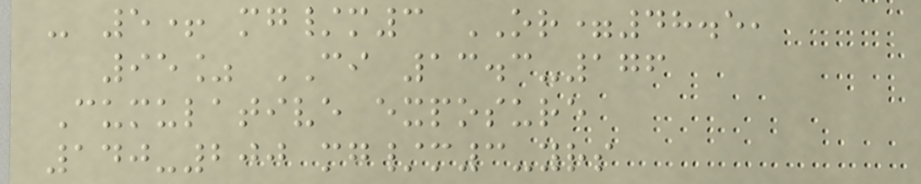- 5+ mg/m3 OR=48.5,
95% CI 13.3-176
Cumulative exposure
140-200 mg/m3-yrs
